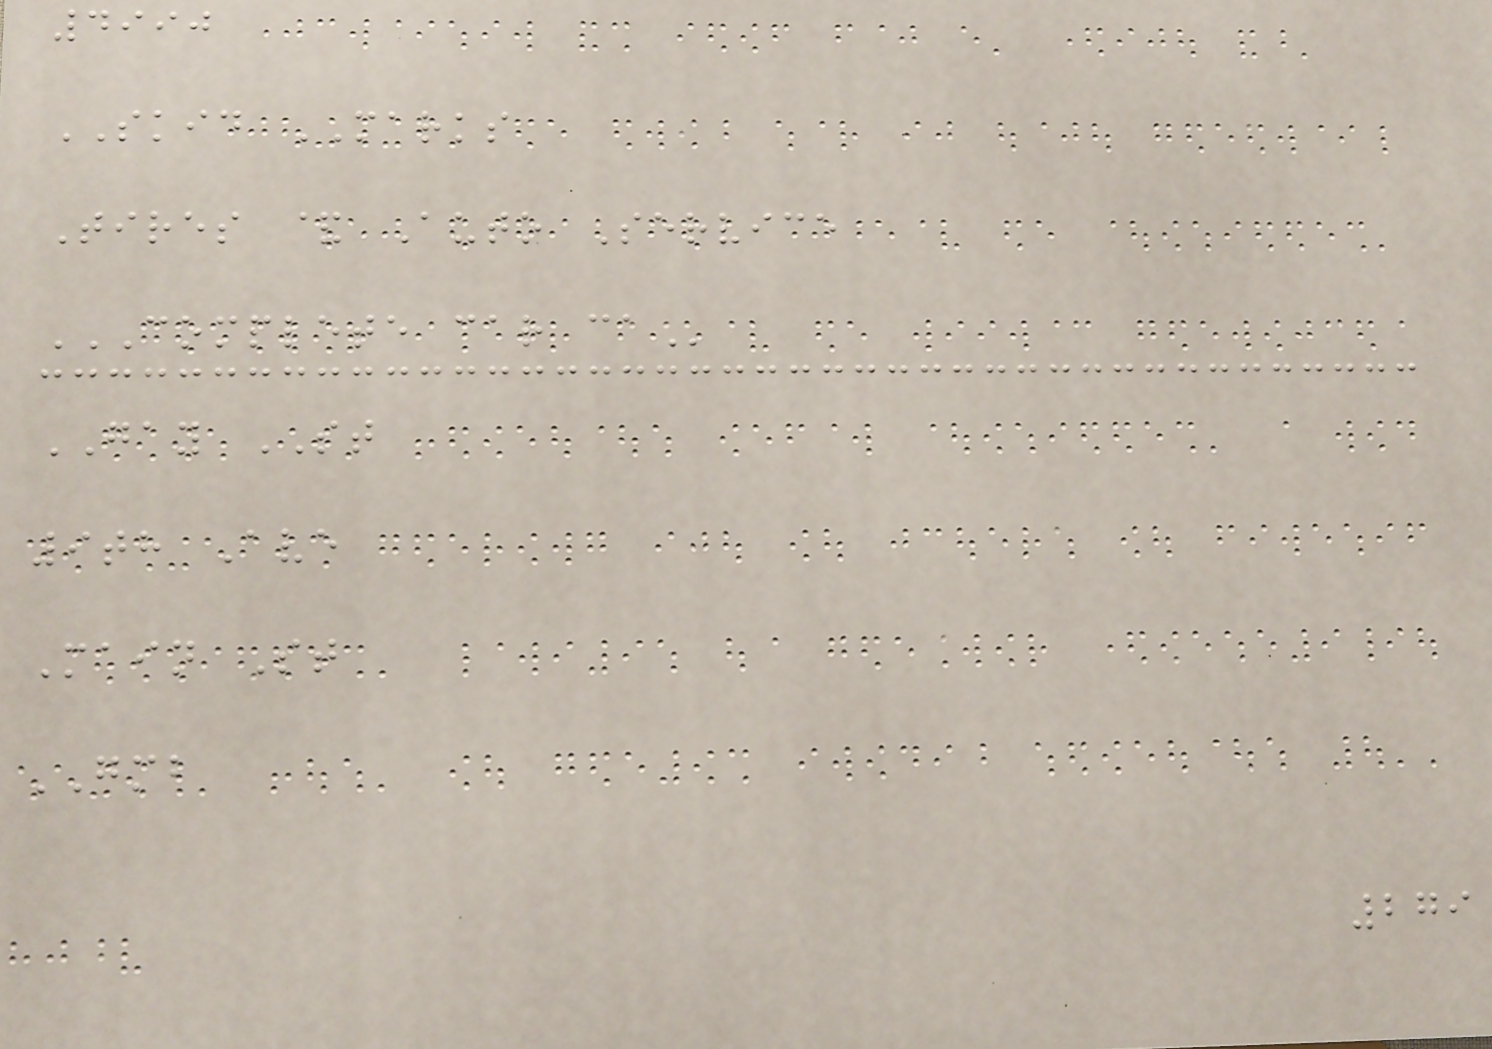4990
SKID MARKS
Tires & Auto Service
COMPLETE CAR CA
GAY ST
9th Ave
Main St
GMB
279
